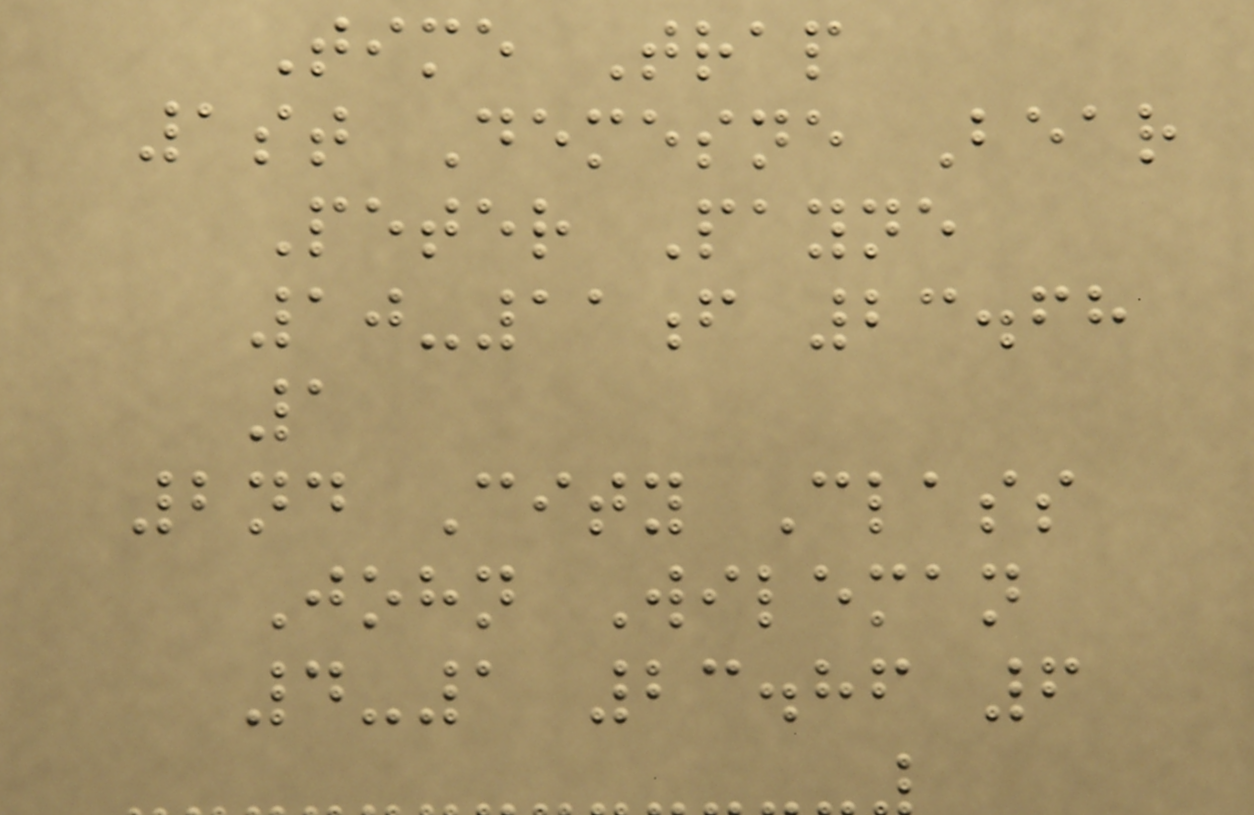Time Trap
1st Demesne Bear
Peter Payne
10-11f 23.68
1
2nd City Class
John Wileman
4-1 23.86 6
